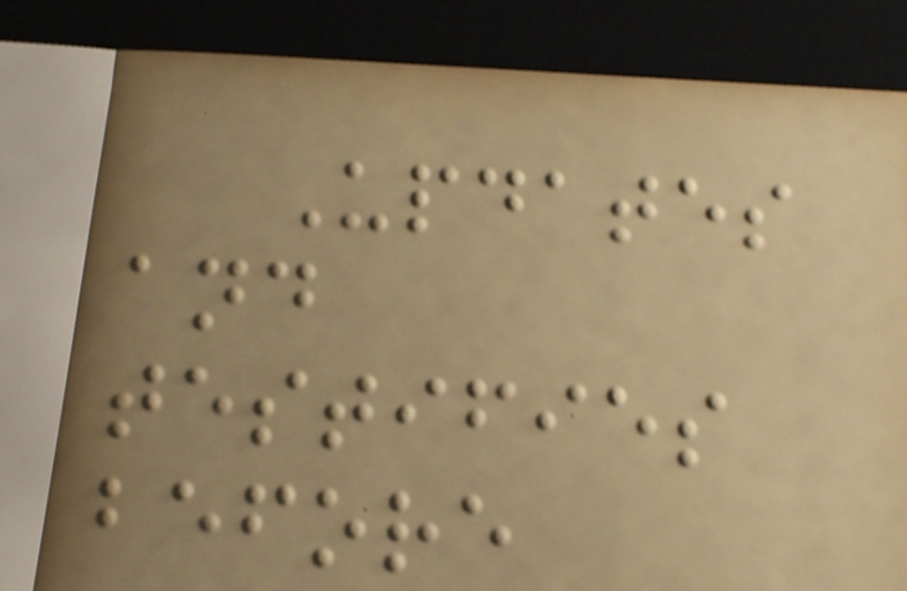Updates
and
testifies
before
